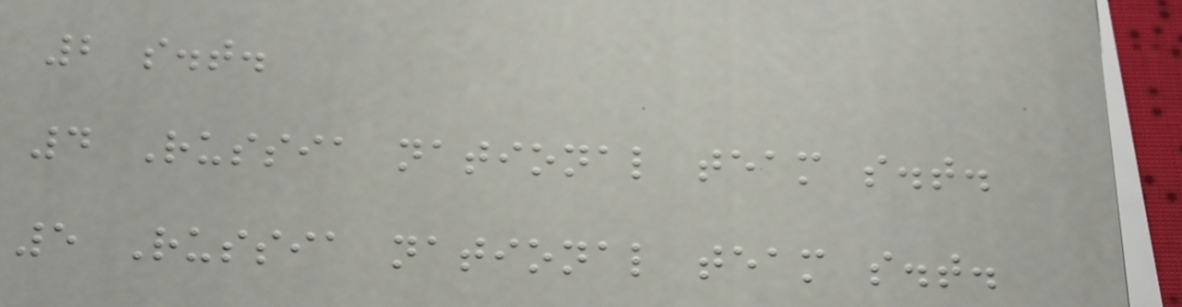2 s.t.
4 Russia national team s.t.
5 Russia national team s.t.
